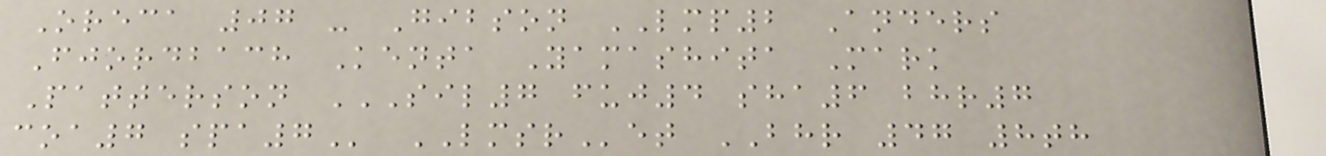Oreca 07 - Gibson LMP2 Anders
Fjordbach Kenta Yamashita Mark
Patterson SIL7 FUJ4 SHA6 BHR7
COA7 SPA7 LMSRet BHR 47 8th
